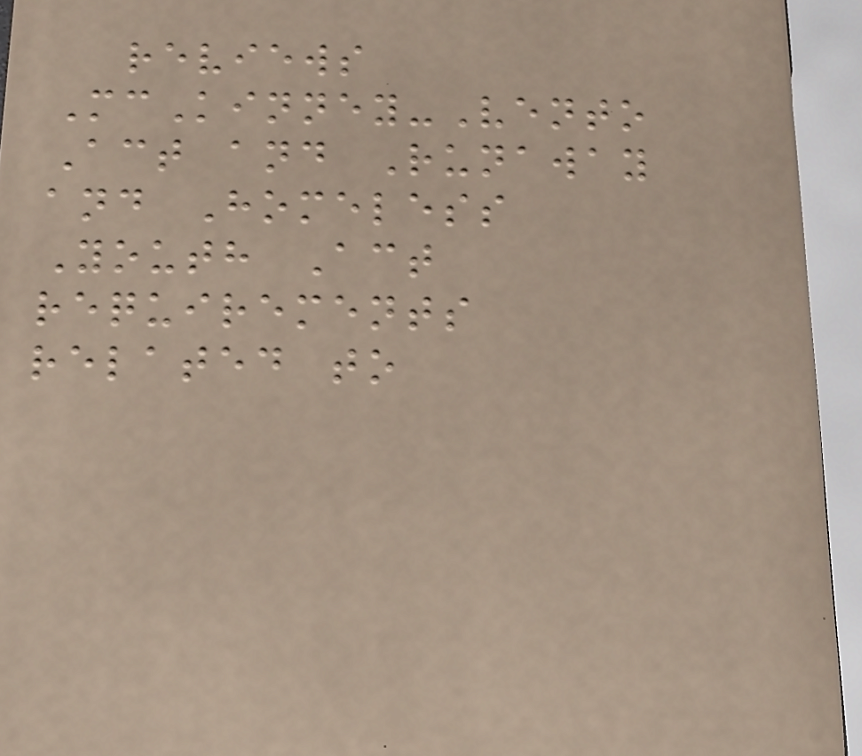reviews
McKinney-Vento
Act and Runaway
and Homeless
Youth Act
requirements
related to
